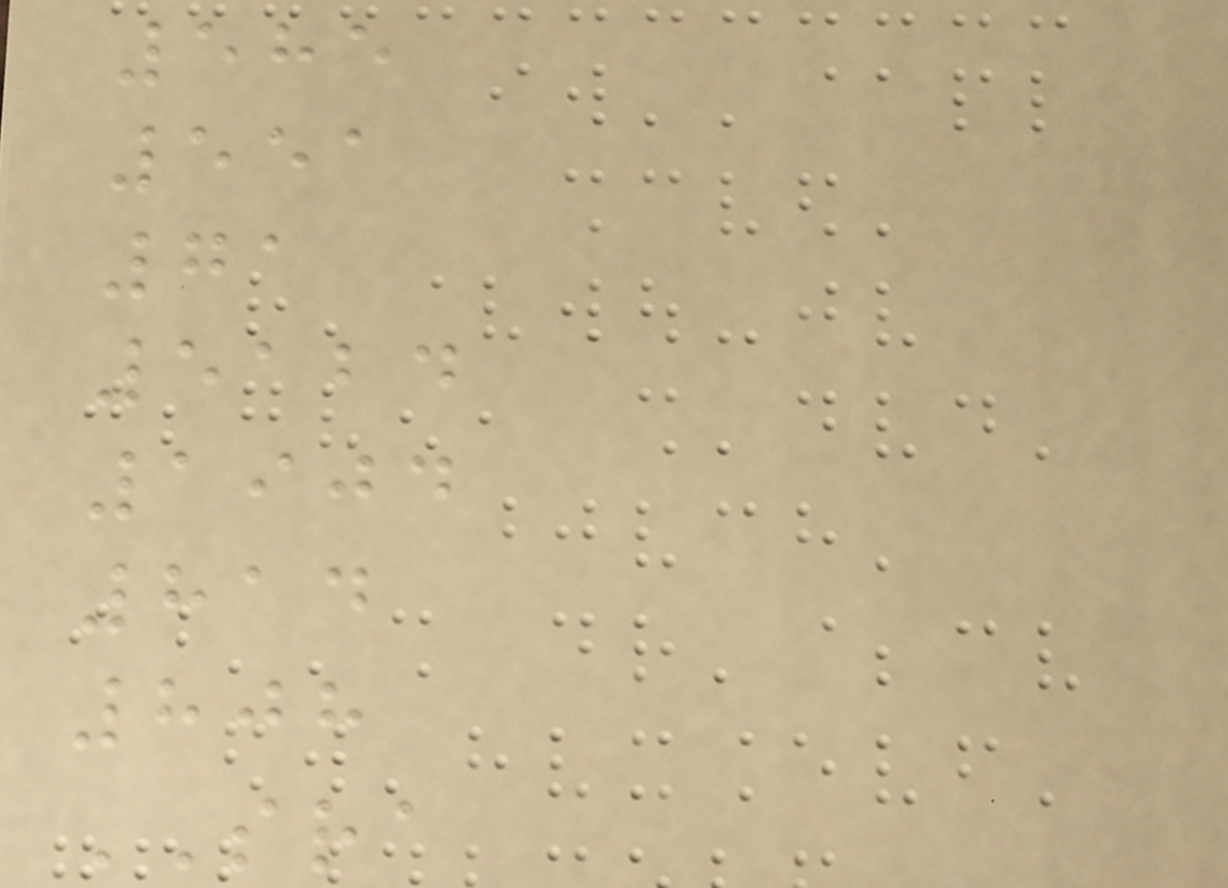585
551
71
5124
1904
814
808
SRA
